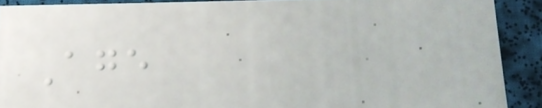Age
